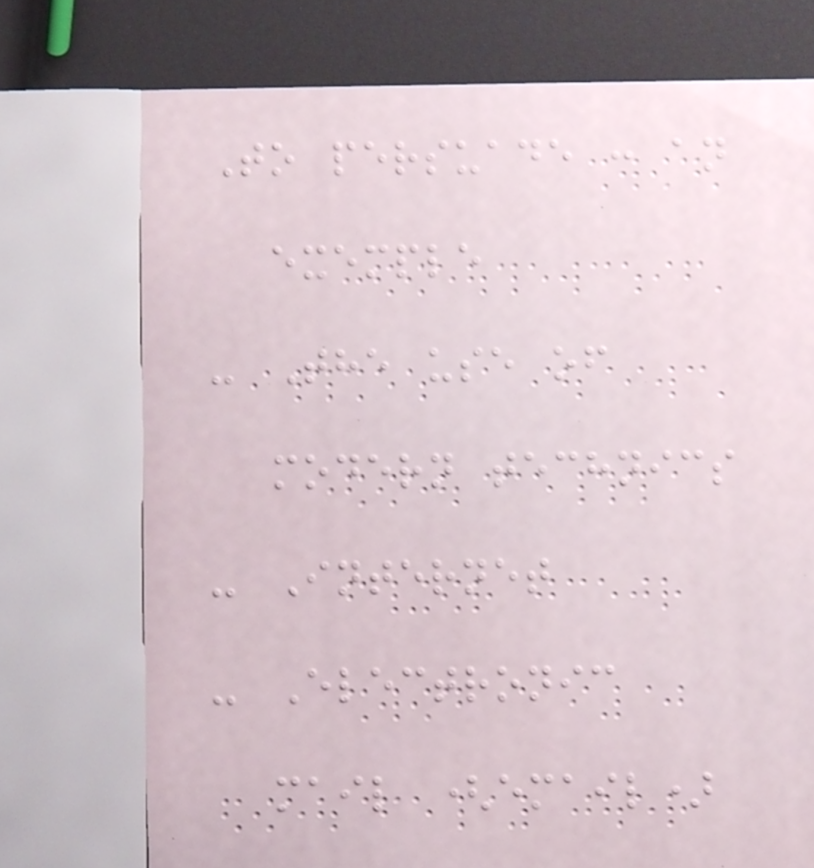To persuade : an
exemple
- The use of
modern technics
- Internet
- Electronic
mail (email)
